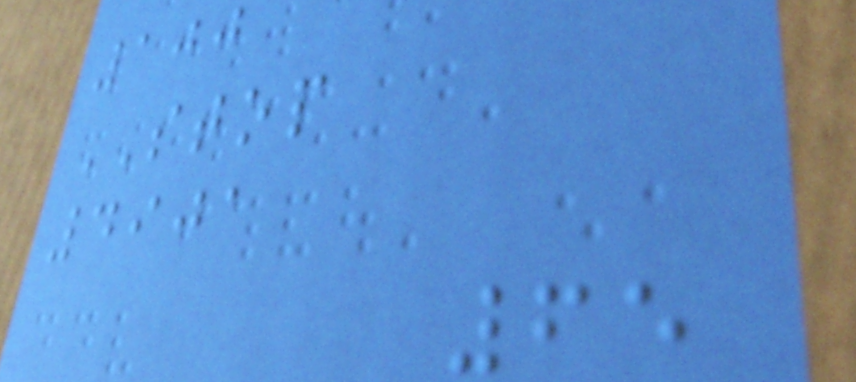100
STOP
4901
65
